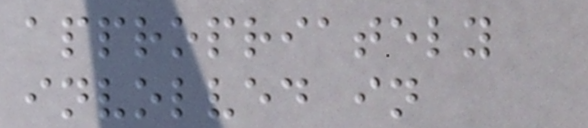appropriately
involved in
